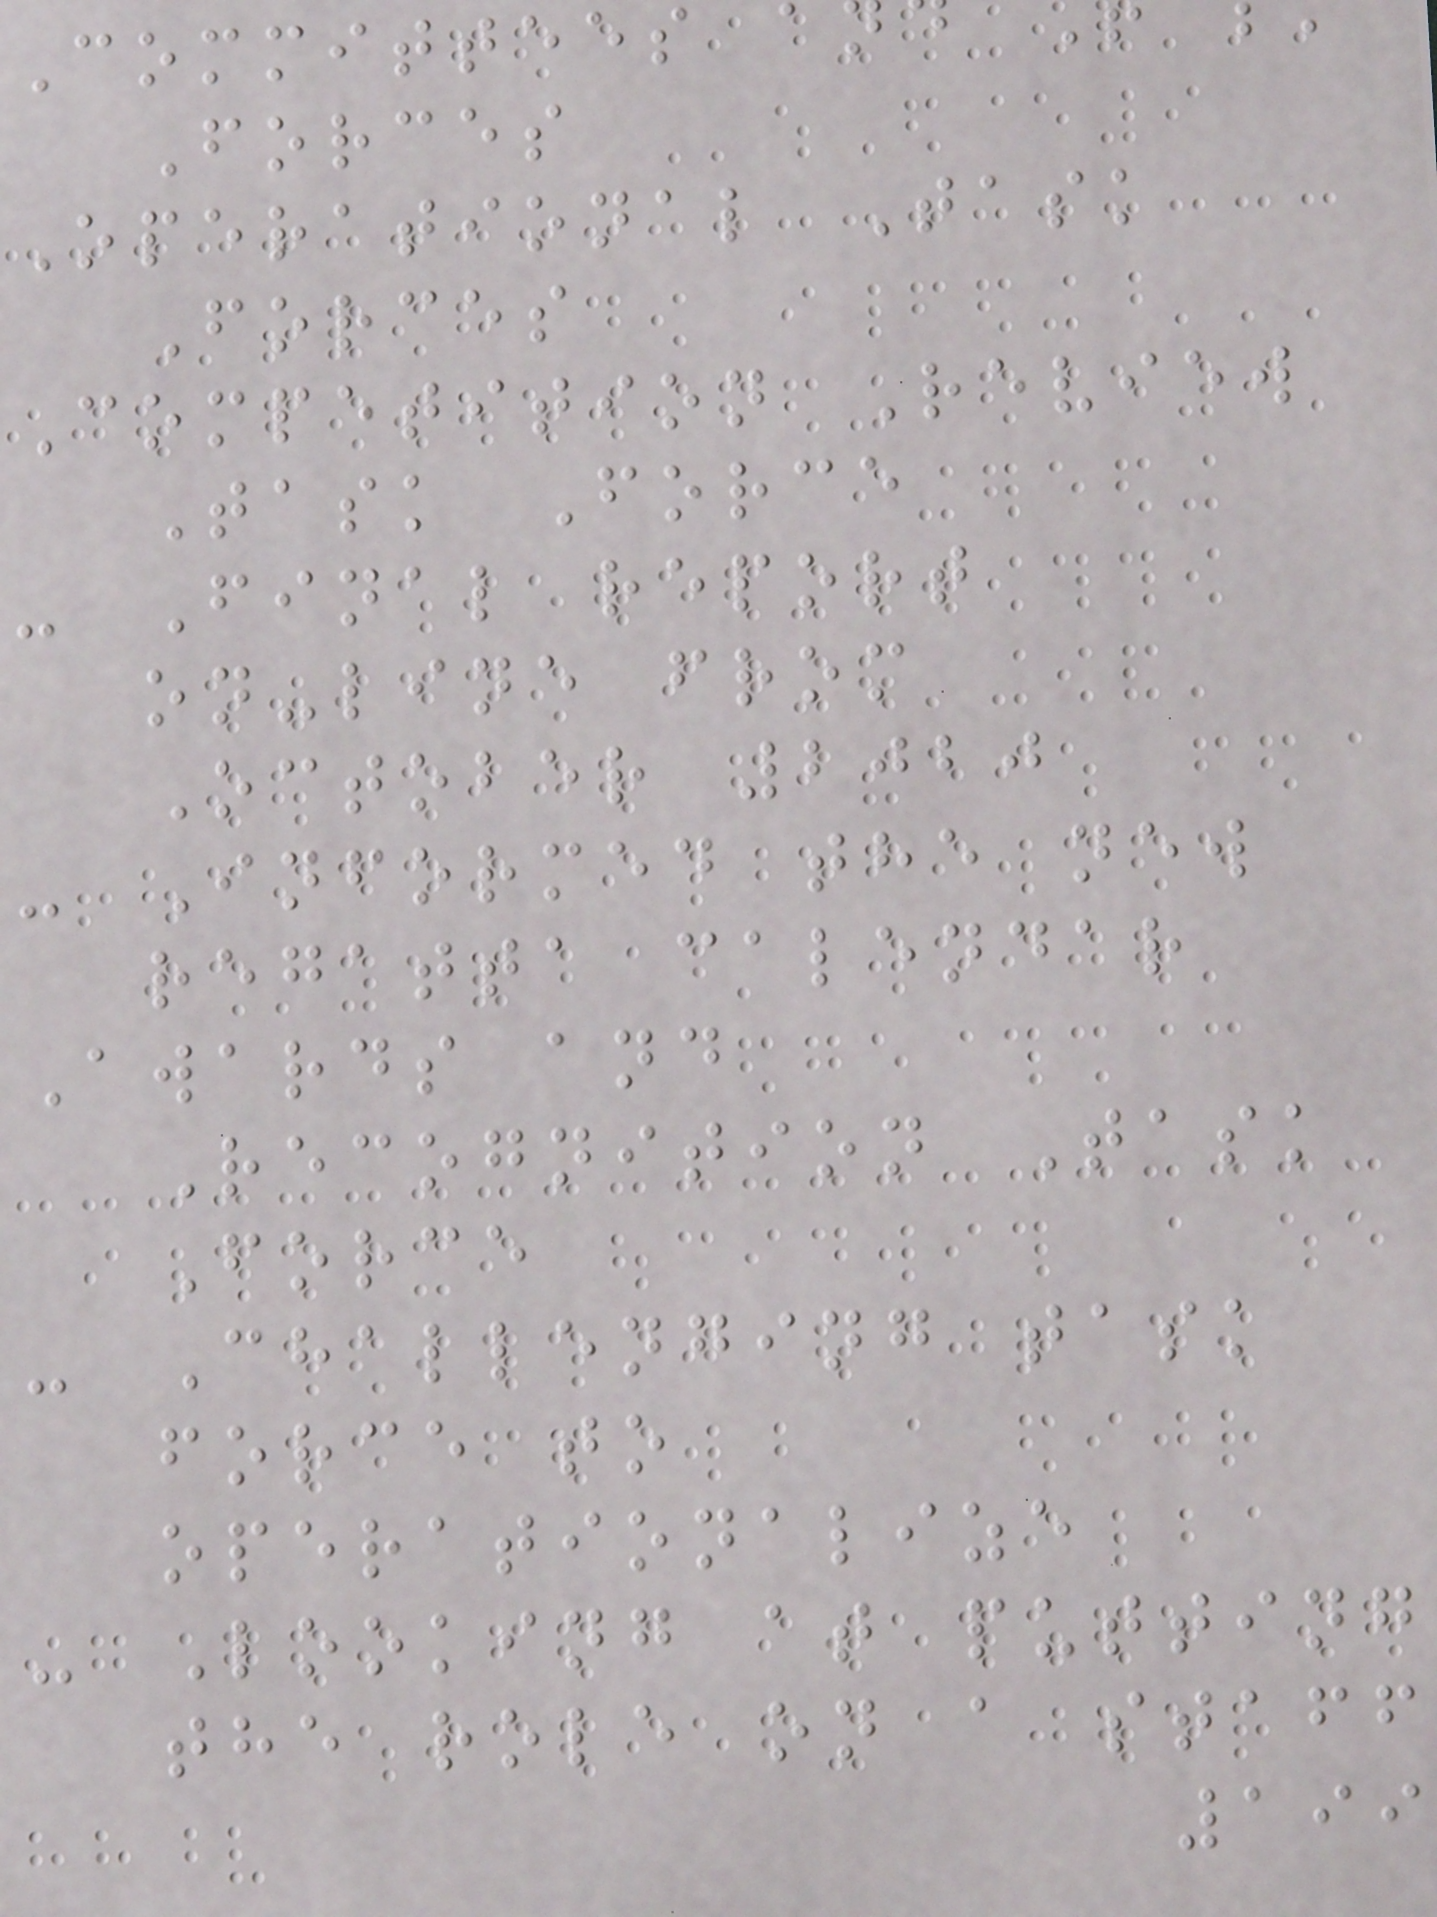Committees
Forces
Operational Task
Forces
Competition Review
Task Force
- Final report
on-line from
October 2020
- Informed the new
regatta calendar
Awards and
Recognition Task
Force
- Challenging task
force to
operationalize
- Looking at putting
the role on a staff
199
